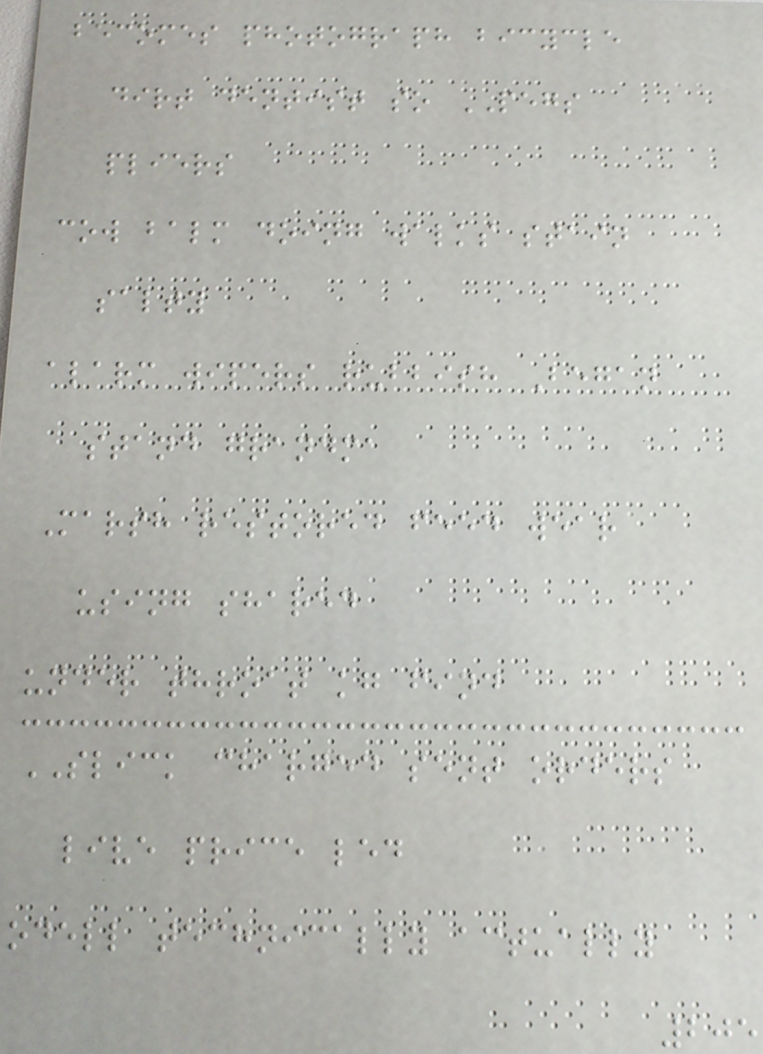becomes photograph bicycle
dirt dentist so PEGS
pliers
cow balm doing walks stain
salty
alarm wipers rubbish Began
stand grandma
Marsh restored feed wear
using shared
under throat kg find
SLICK charged sent orders
live price led
odell technically actually
205
